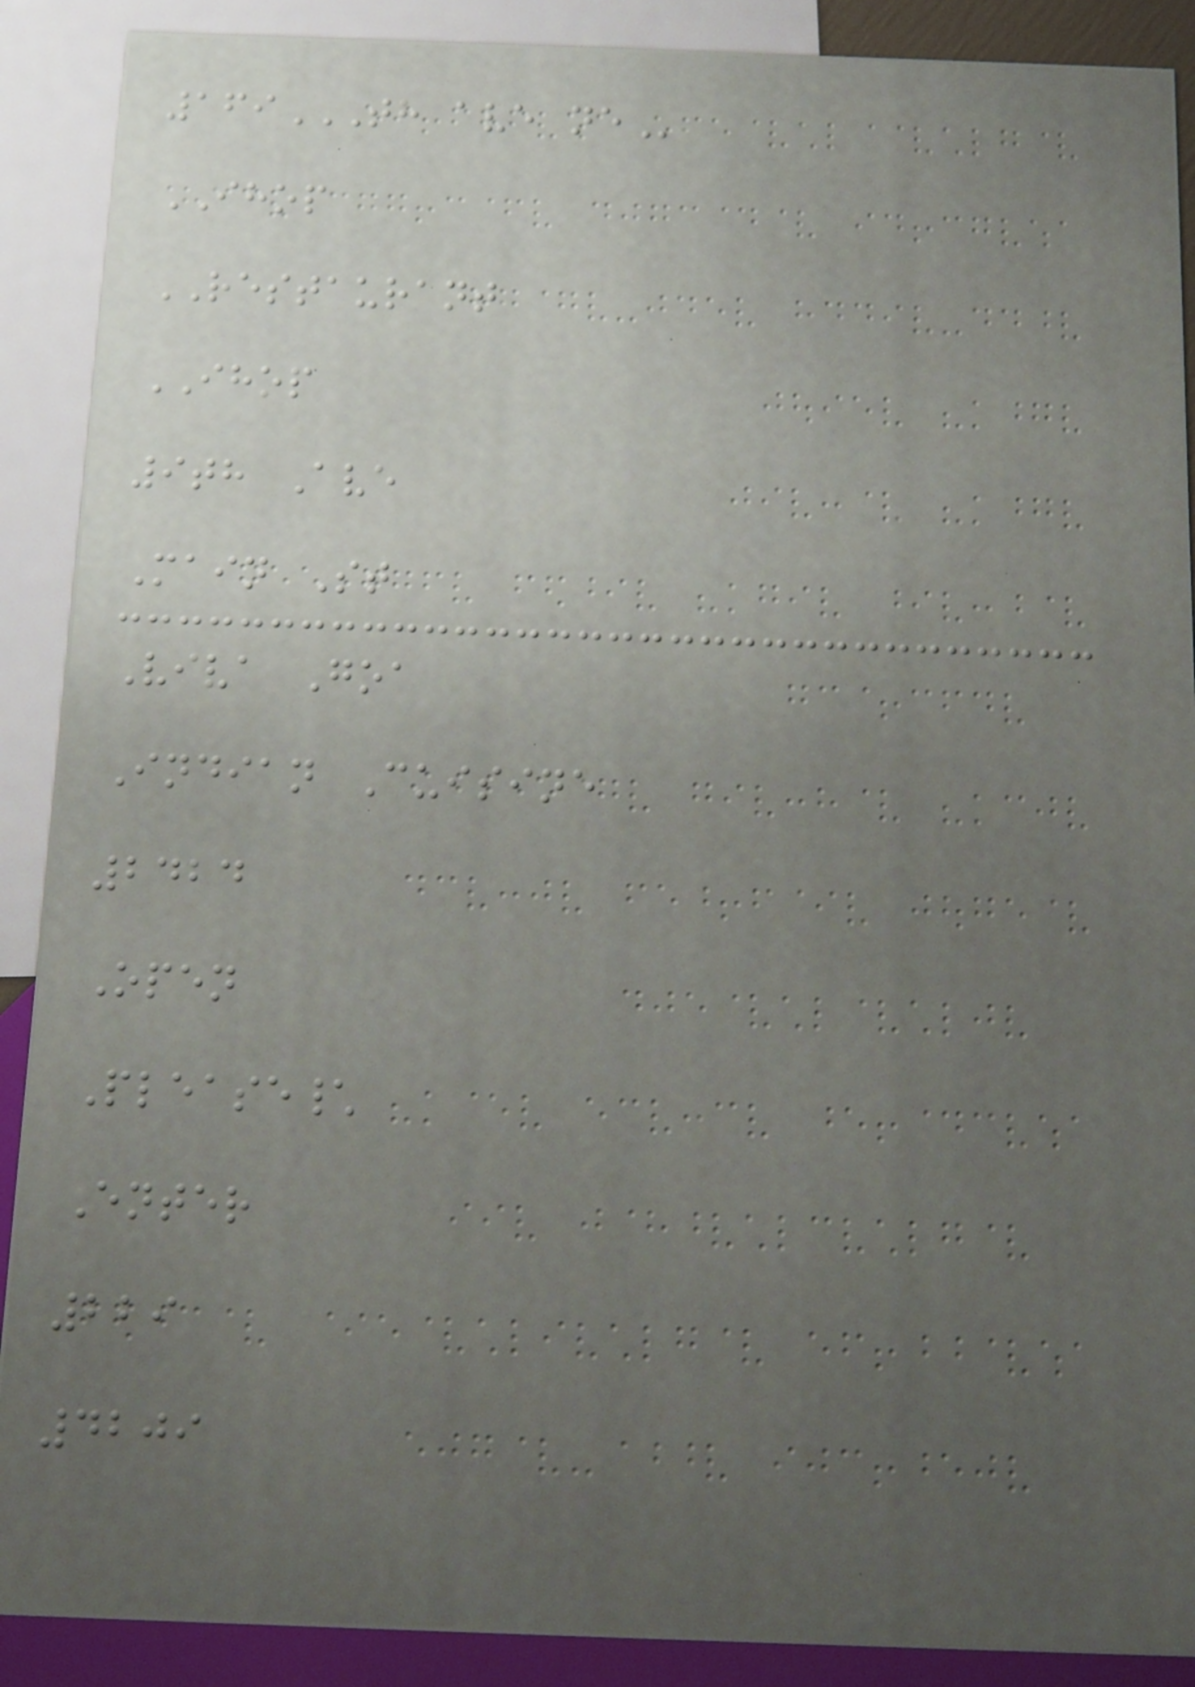169TH AVE NE
IHOP
RESTAURANT
IHOP
9th Ave
Main St
Viva Goa
Indian Cuisine
2424
Open
Please\
Enter
229
4209
